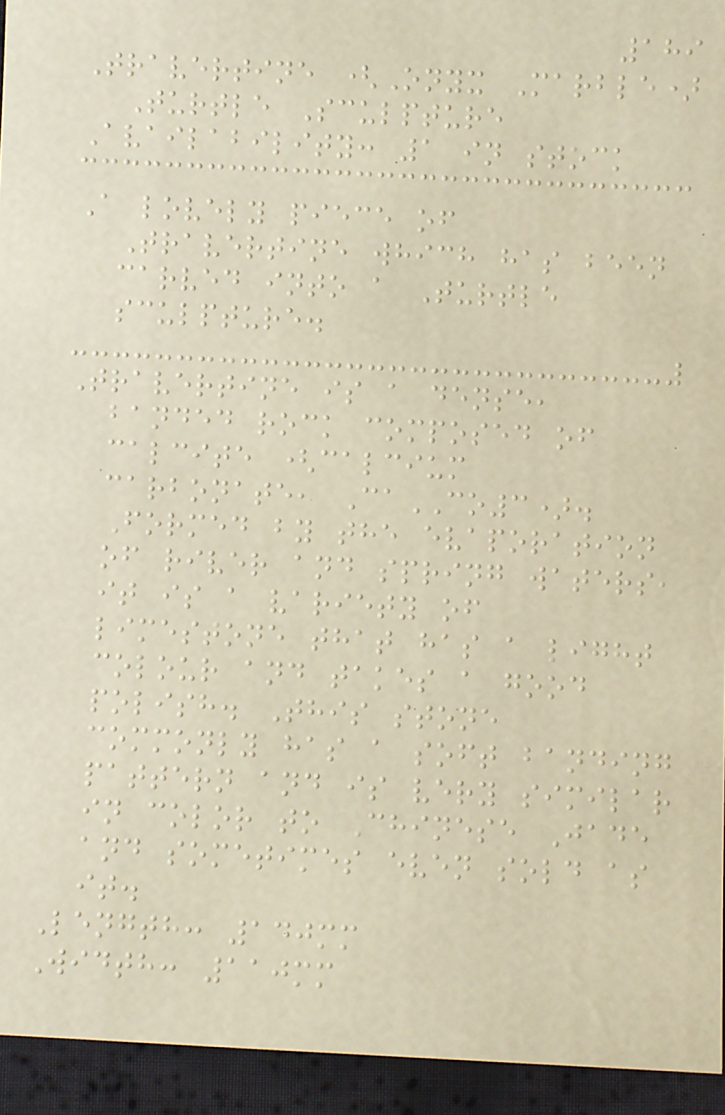189
Travertine (Onyx Marble)
Turtle Sculpture
Availability: 1 in stock
A lovely piece of
Travertine which has been
carved into a Turtle
sculpture.
Travertine is a dense,
banded rock composed of
calcite (calcium
carbonate, CaCO3).
Formed by the evaporation
of river and spring waters,
it is a variety of
limestone that has a light
colour and takes a good
polish. This stone
commonly has a soft banding
pattern and is very similar
in color to Chinese Jade
and sometimes even sold as
it.
Length: 140mm
Width: 110mm
